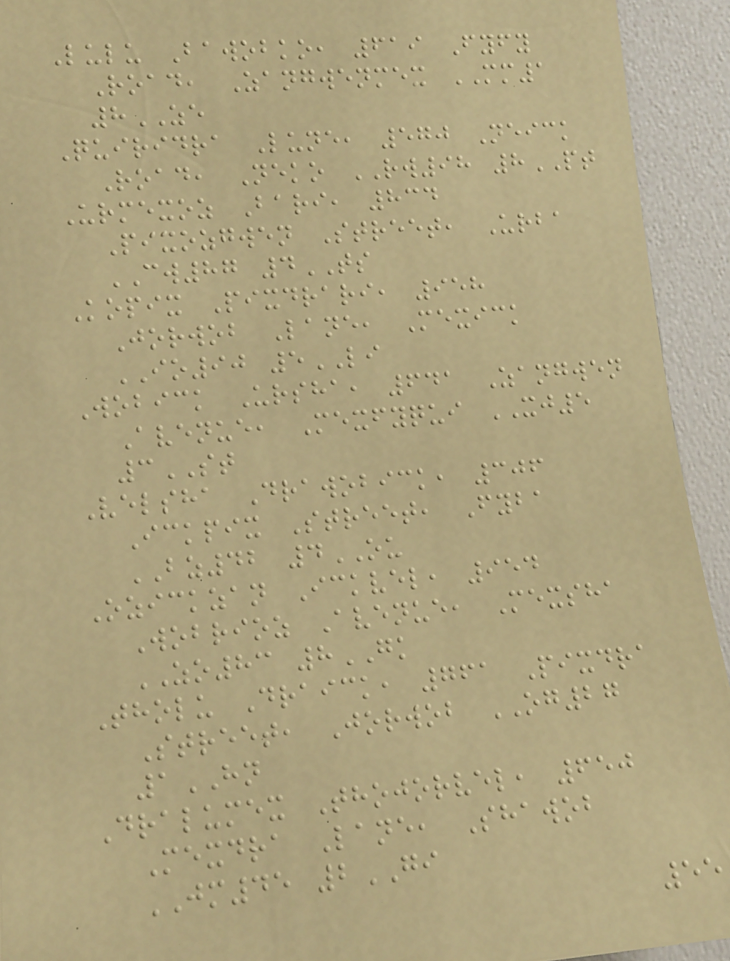Lulu Bawobko, 619 Fyfy
Road, Zangwenmex MM1
8ZE
Quiridra Lune, 570 Neick
Road, Neko RW98 8PT
Urmexoz Bari, 834
Pixozgwen Street, Urba
CW87 4TS
Kopix Pixdrari, 958
Jorwob Lane, Mexick
IO90 5LI
Wobick Ursha, 641 Zangwen
Avenue, Mexfyqui XJ5
3ST
Velsha Drawobick, 306
Ickpix Street, Fyba
BZ42 4OU
Ozickzan Ickvel, 954
Wobrioz Avenue, Mexsha
ZO83 8GK
Tholu Draick, 761 Pixdra
Street, Jorwob OG27
1HN
Dralumex Thojorvel, 650
Mexdra Lane, Shawob
JM45 2GI
55
